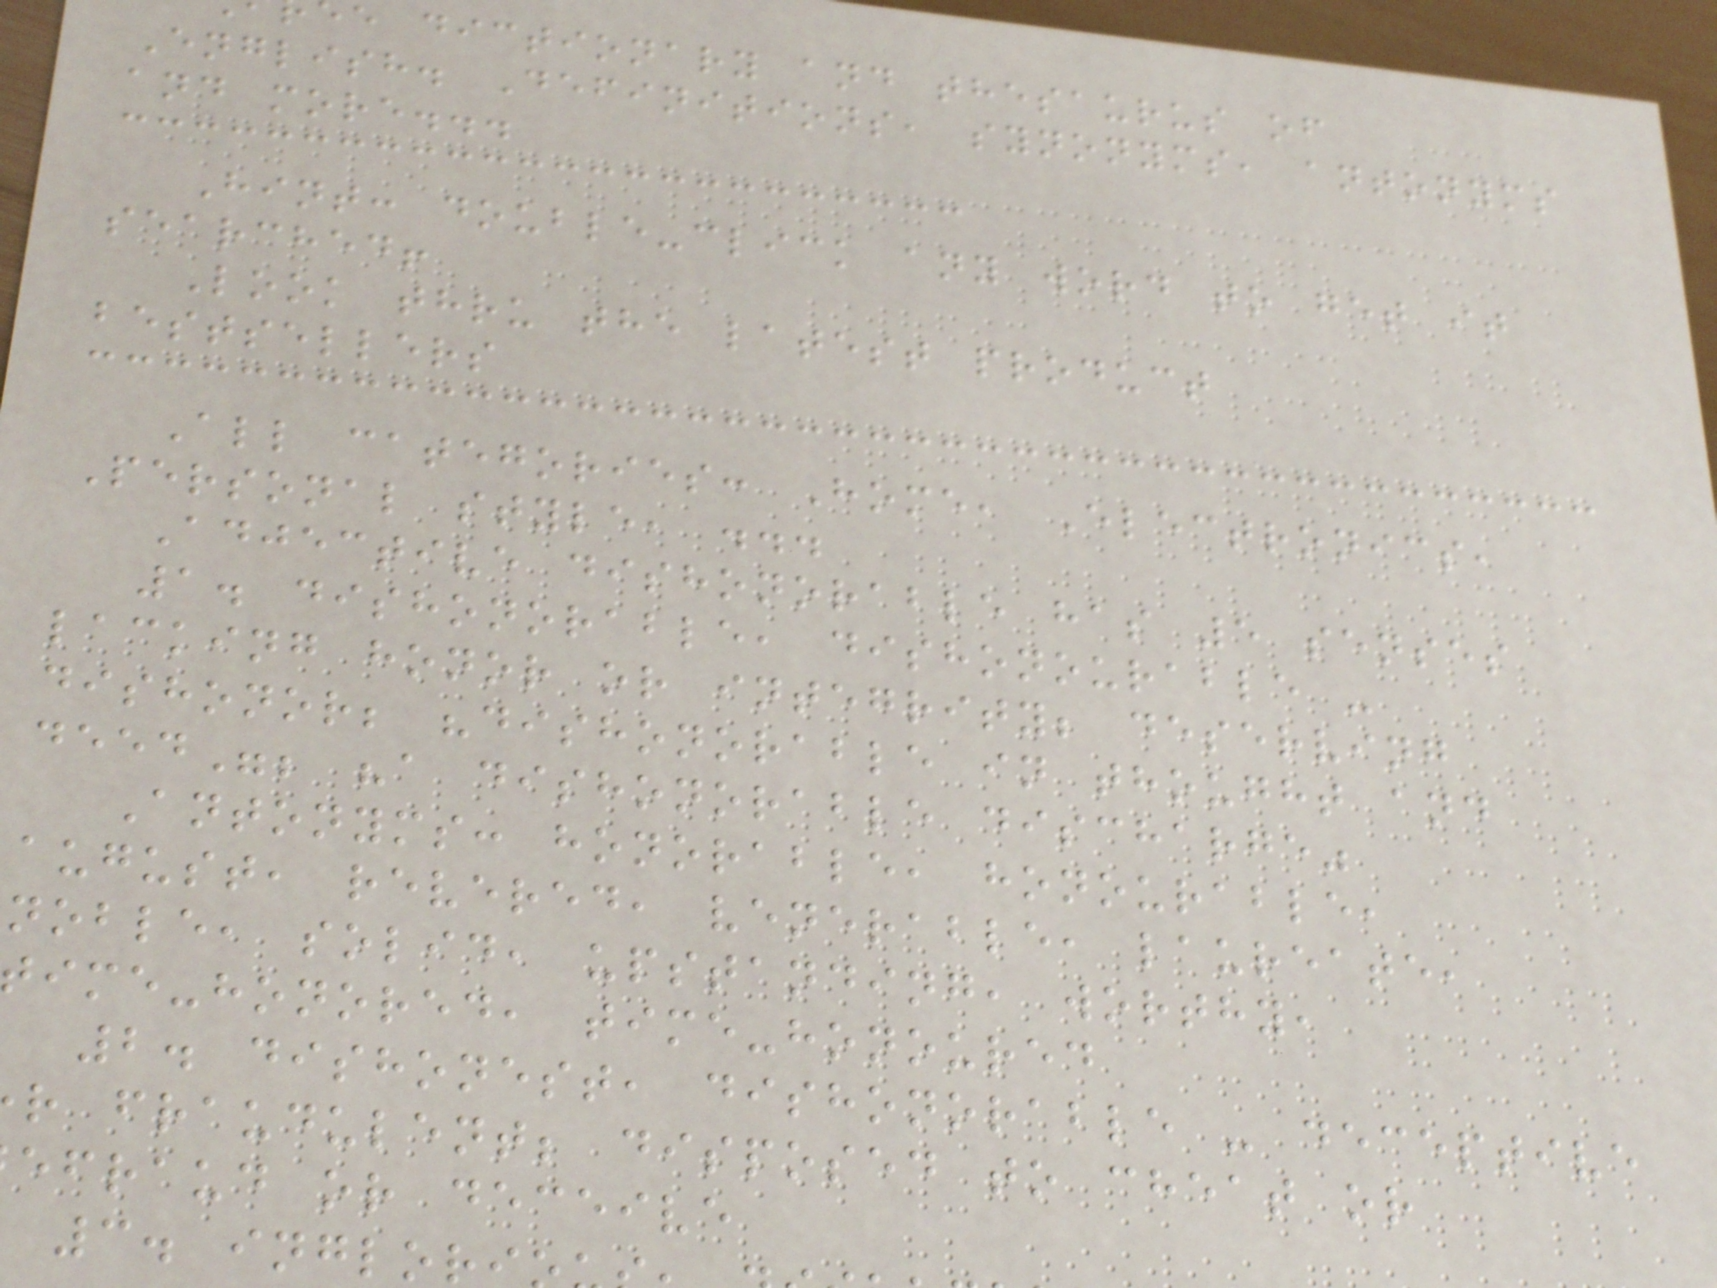e dictionary and thesaurus of
English. Definitions, synonyms, antonyms
and more...
Hint: double-click any word to get it
searched!
Look thru the latest product
bestsellers
All categories: Home, Electronics,
Personal style, ...
Adjective dishonorable has 5 senses
1. dishonorable, dishonourable -
lacking honor or integrity; deserving
dishonor; "dishonorable in thought and
deed"; "a dishonorable discharge"
Antonyms: honorable, honourable,
august, revered, venerable, laureate,
noble, solid, upstanding, worthy,
ime-honored, time-honoured
2. dishonest, dishonorable - deceptive
r fraudulent; disposed to cheat or
efraud or deceive
3. inglor
